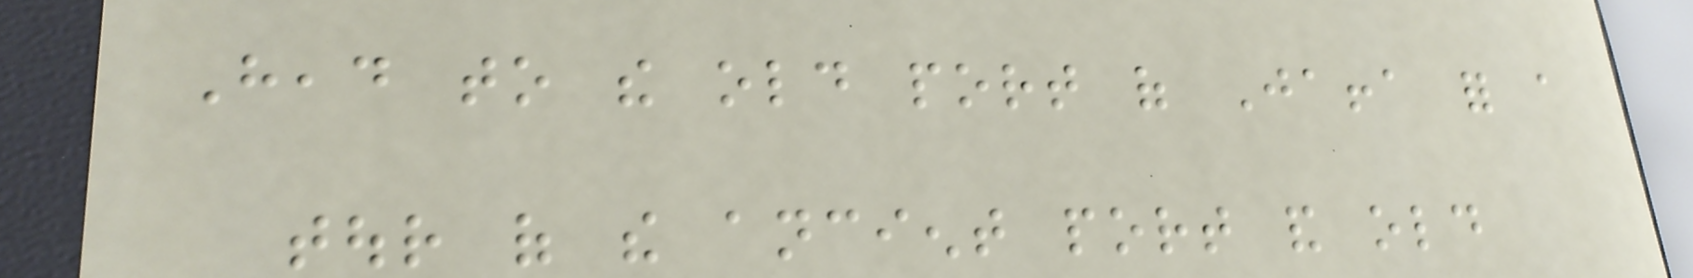Head to the old port of Jaffa for a
tour of the ancient port and old
